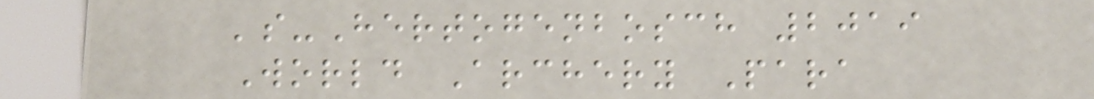's-Hertogenbosch 2019
World Archery Para
